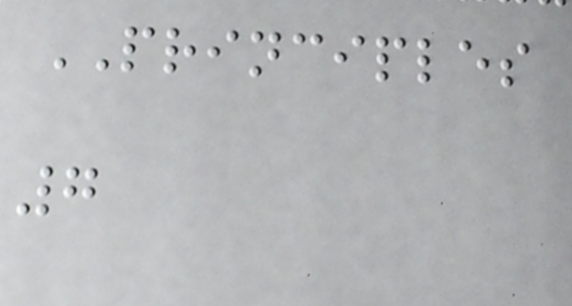PRINCIPLES
7
